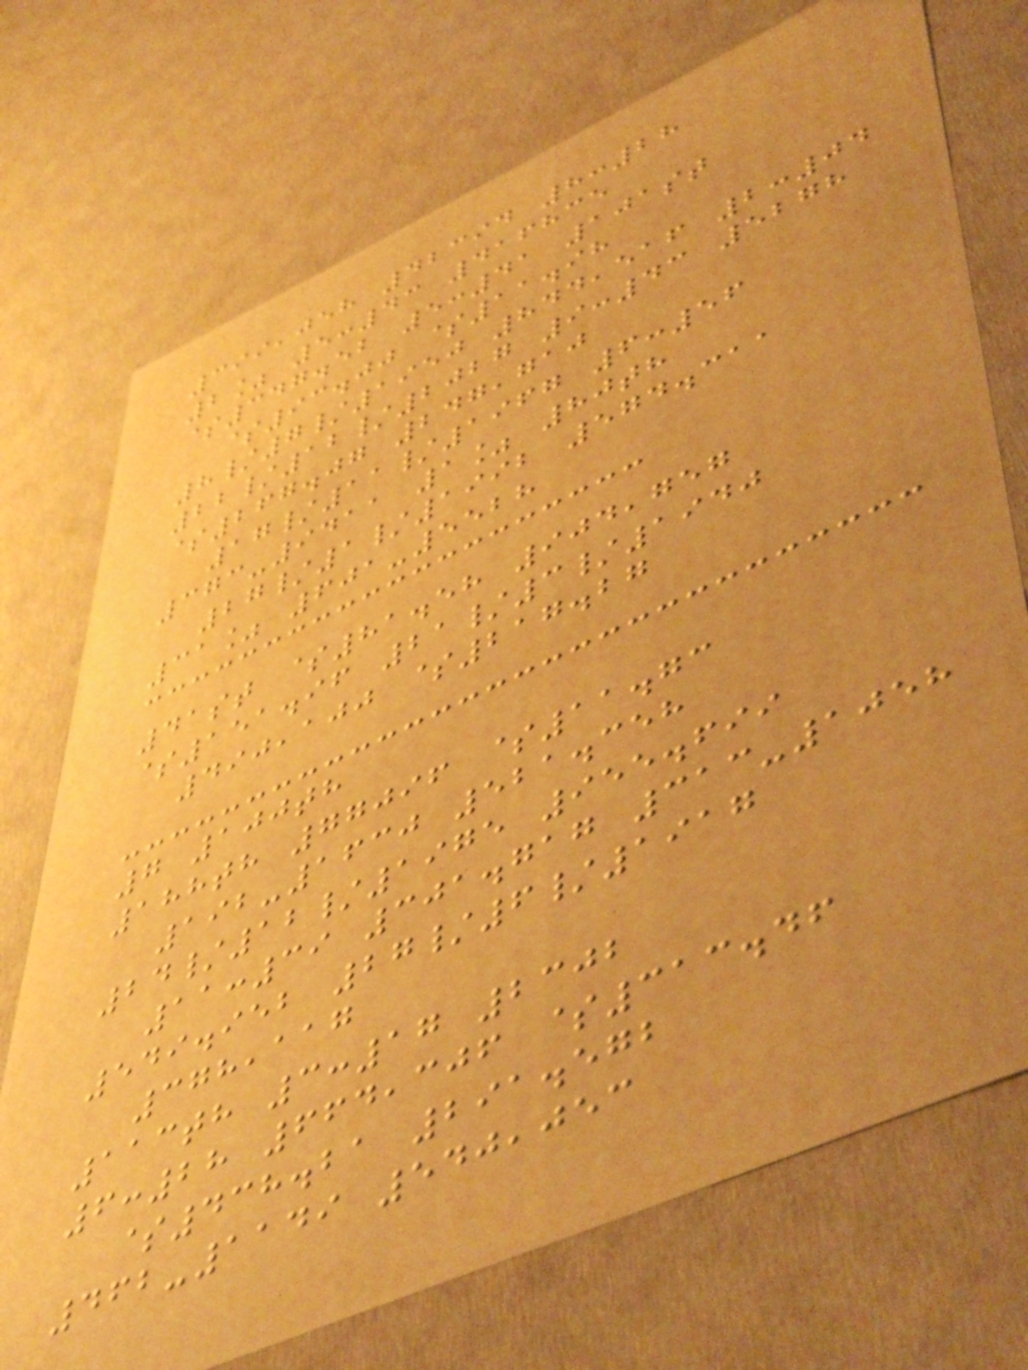399,058 42394 8:28
2% 5:43 416835
$347.52 5:41 101st
$93.00 $11.98
8/7/1950 844,516 2:04
22/12/2027 9:43 5278
$267.07 247,710
17/11/1967 6:56
373-9411 1% 80th
27/1/1992 574.311
31% 601-5528
41st $81.58 904,757
$151.96 21/3/1940
490,100 $217.27
7 100th
188th 77096 $11.73
192-1630 521.358
24/12/1975 955.699
11:39 301.717 313-1058
549.952 27/6/1917
378,117
113th 3:17 2302
6:28 664,306 $313.46
$438.21 291.572
462-1149 540,053
